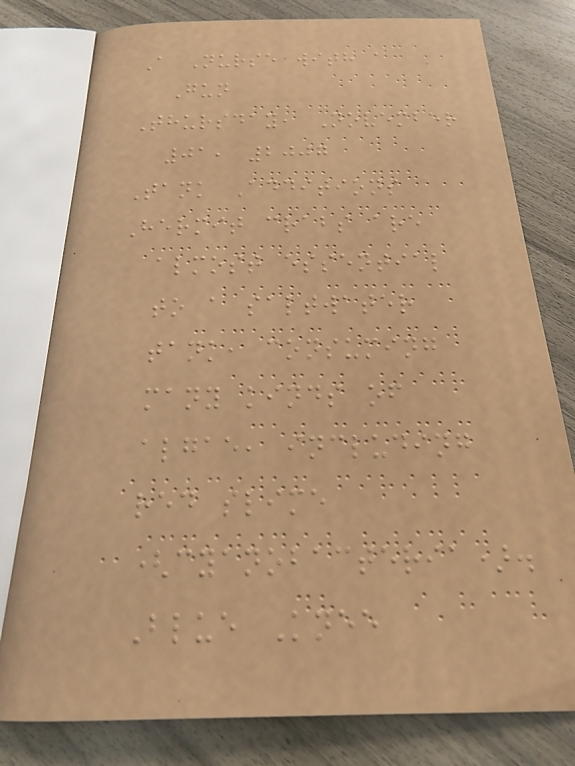A Nurse with a
Gun
Thursday, November
01, 2007
Tank Additions
Hermit crabs are
almost essential
to a saltwater
tank, consuming
many kinds of
algae, including
red slime
(cyanobacteria).
Blue Knee
